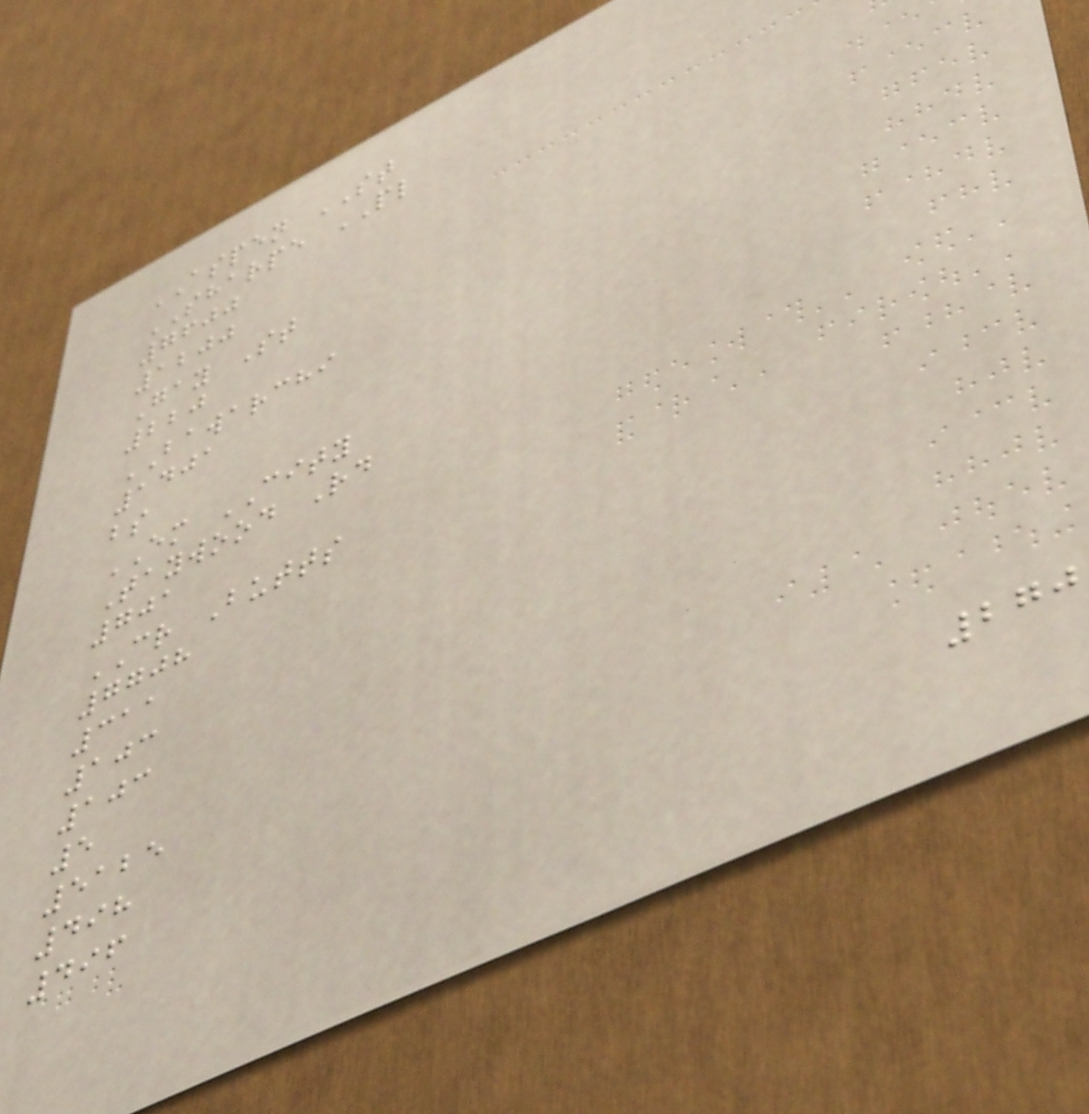ASPEN ST
SHARPE PL
7600
1200
Gay St
220
BAWARCHI
1401
bs
EM CITY
Taywood Rd
701
CR Butts
7708
311
103
103
5
5125
498
496
270
